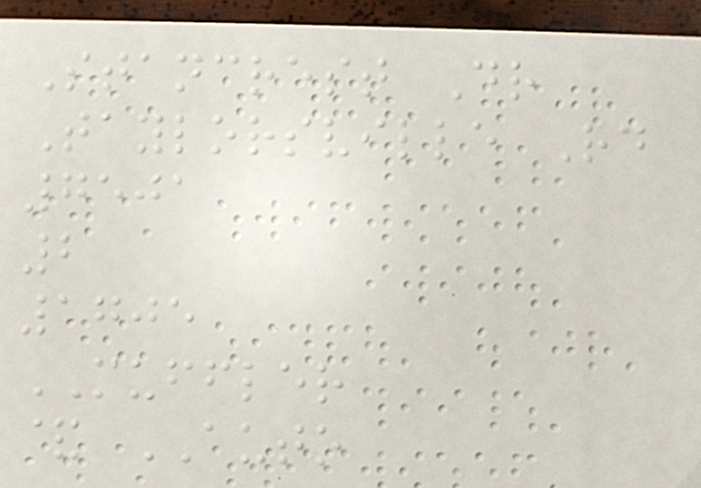Stancrest Dr
Taylorsville Rd
7501
2
1705
MUFFLER
& AUTO
